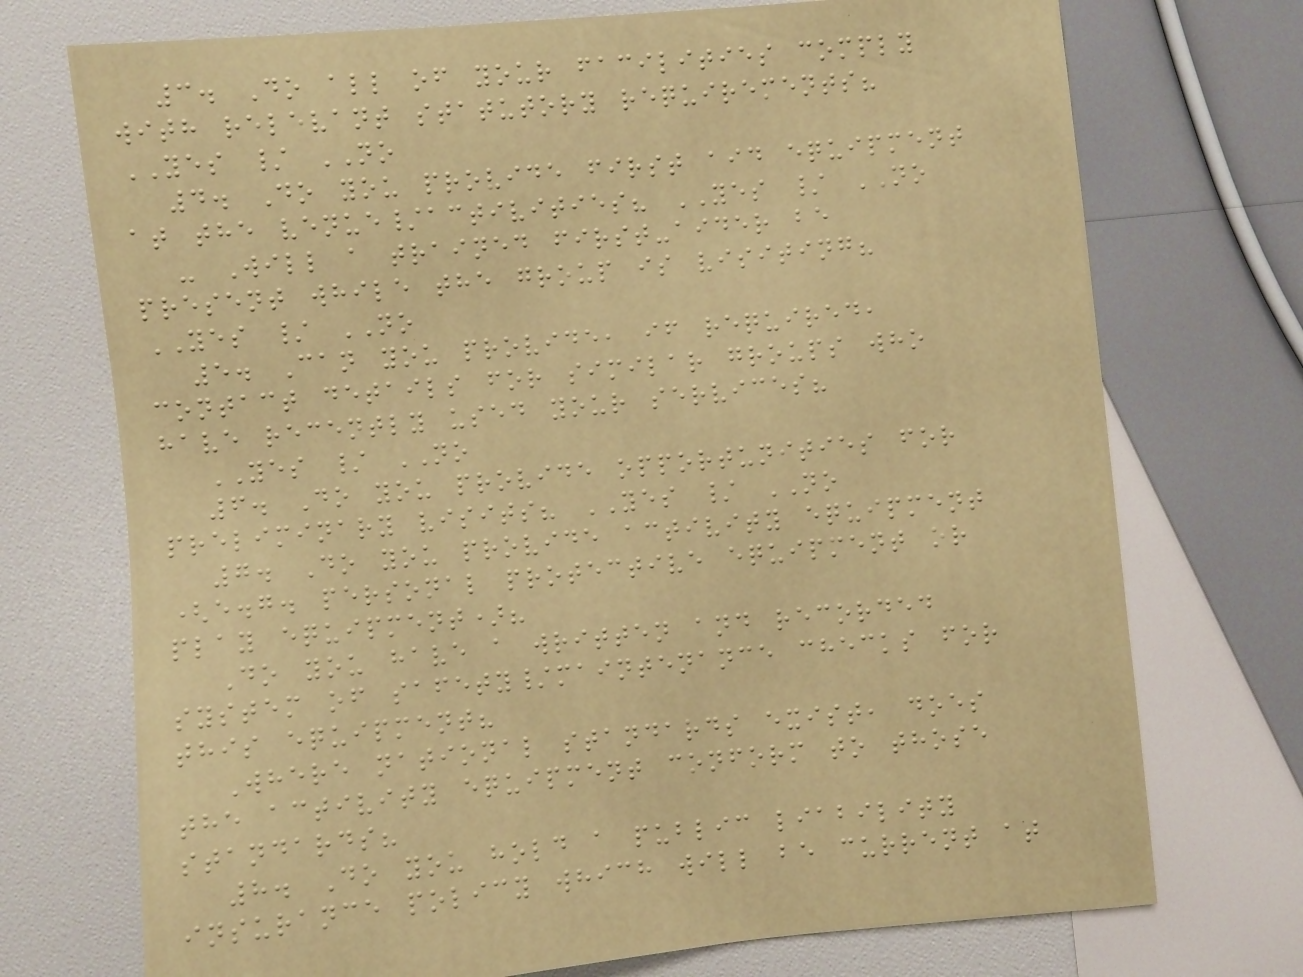3. Do all of your facilities comply
with relevant statutory requirements?
YES / NO
4. Do you provide first aid equipment
at the venue/activities? YES / NO
- Will a trained first-aider be
present while the group is visiting?
YES / NO
5. Can you provide, if required,
contact details for similar groups who
have recently used your services?
YES / NO
6. Do you provide opportunities for
preliminary visits? YES / NO
7. Do you provide activity equipment
(e.g. personal protective equipment or
play equipment)?
Do you have a written and recorded
system of safety/maintenance checks for
this equipment?
Where national standards exist, does
the activity equipment conform to those
standards?
8. Do you hold a public liability
insurance policy which will be current at
